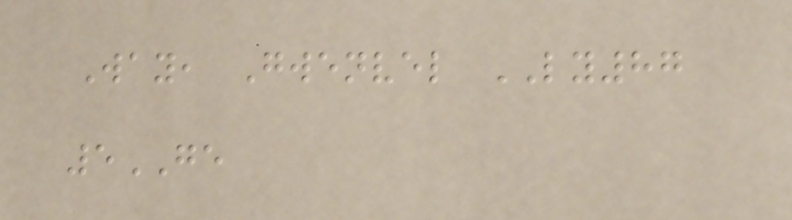Way, Gwenvel LY87
5GE
